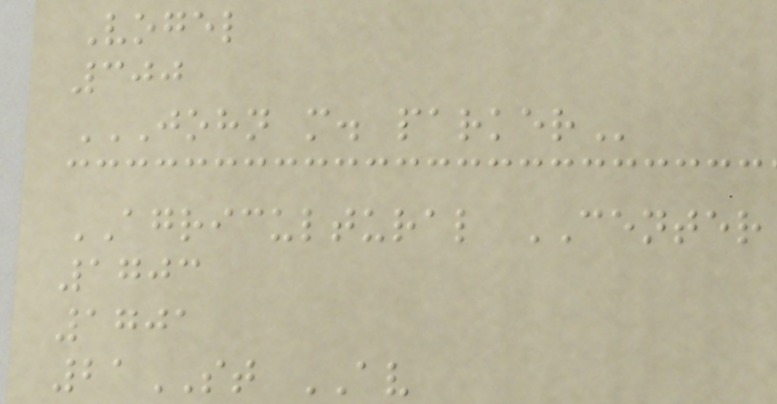Vogel
300
JOHN M. PARKER
AGRICULTURAL CENTER
1703
1701
21ST AV
